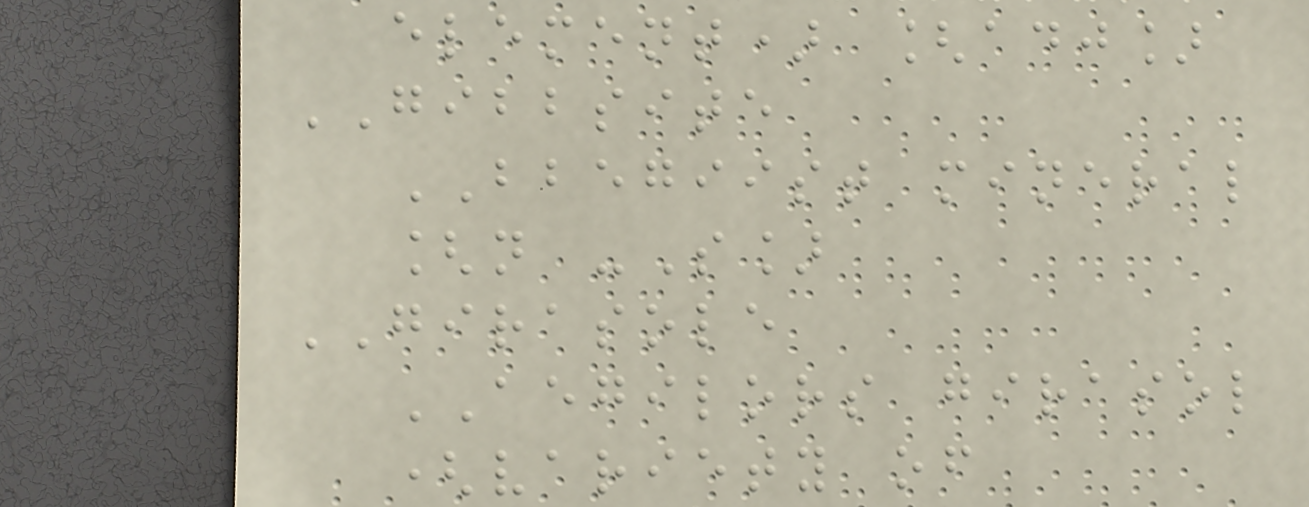element) [adj]
GIBBSITE
BBEGIIST mineral
[n -S]
GIRASOLE
AEGILORS girasol
(variety of
